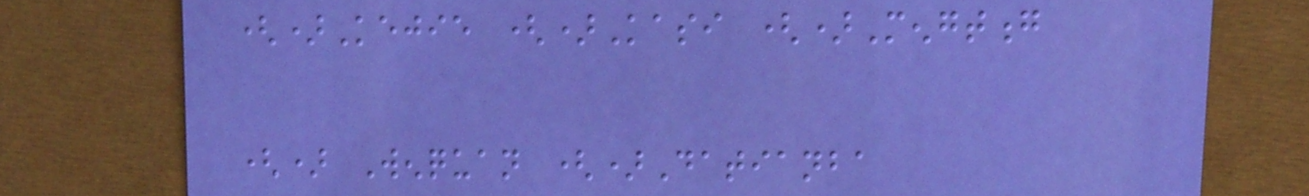()Kejie ()Kasi ()Mengtong
() Wenquan ()Datianba
